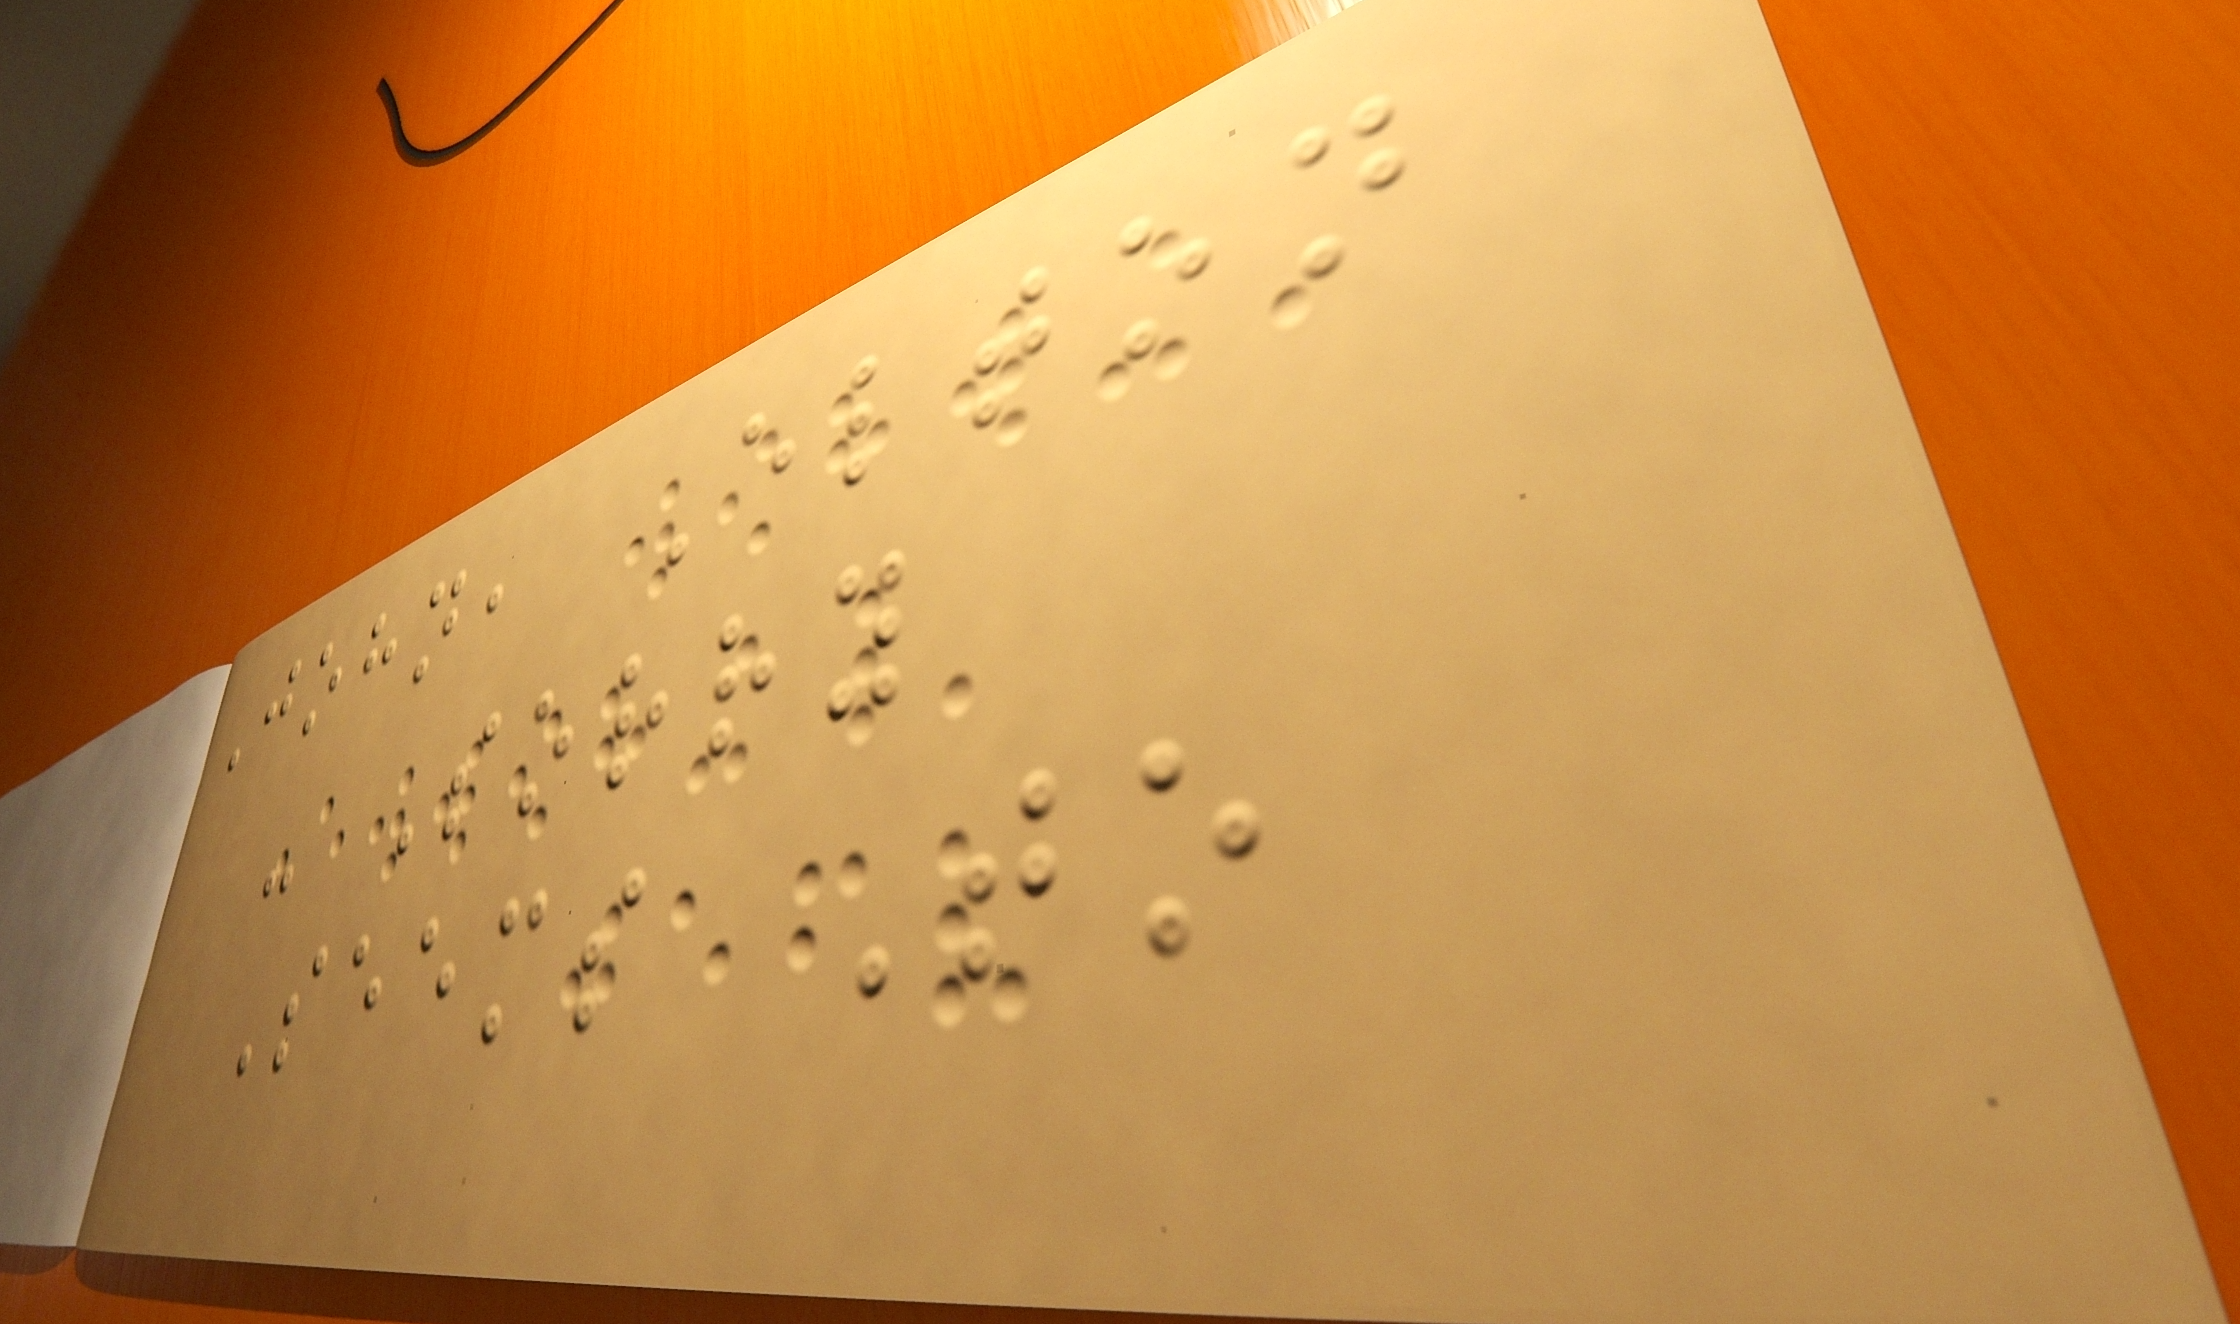John, Elton
- Sorry
Seems To
